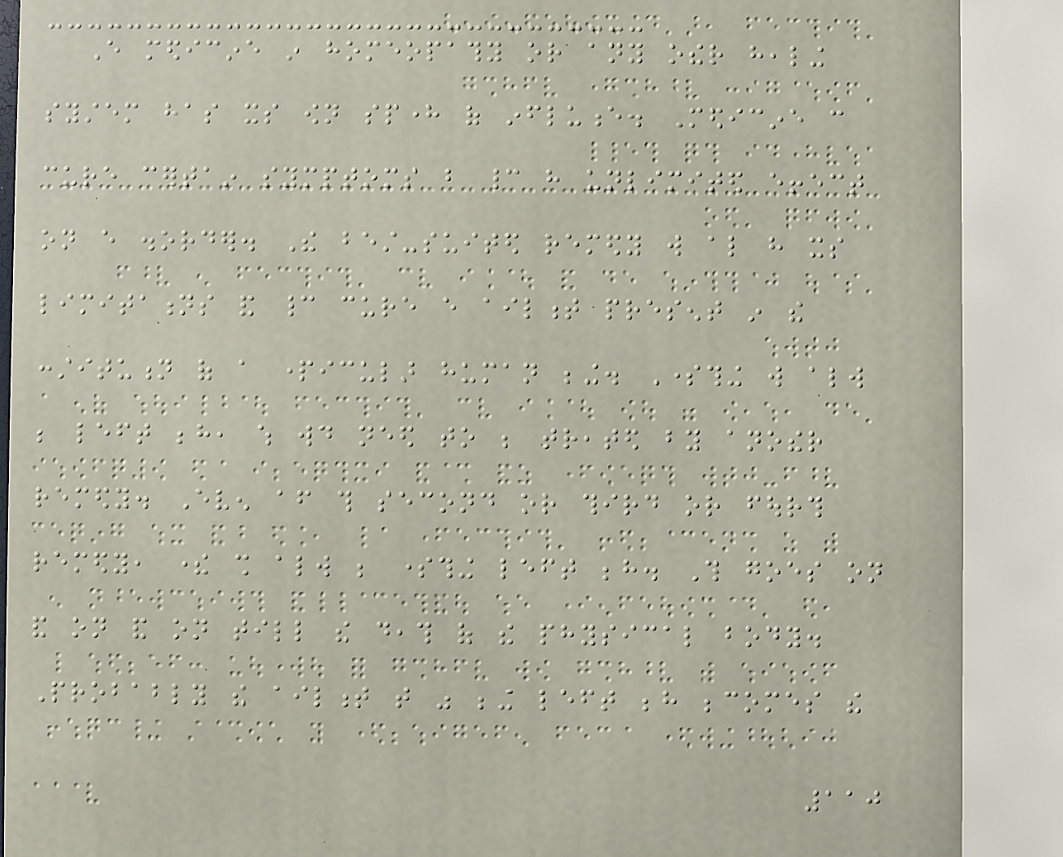Every medicine in homeopathy or any other healing
system has its own sphere of influence. Medicine can
cure certain symptoms but cannot have unlimited effect
on every disorder. The best-suited remedy will also have its
limitations and cannot cure every ailment present in the
constitution of a particular human being. Something will always
be left behind, which would need to be treated by another
remedy. Even after this second or third or fourth
remedy, there shall always be something left behind. This goes on
and on and on till the death of the physical body.
Probably the ailment that was being left behind becomes the
110
